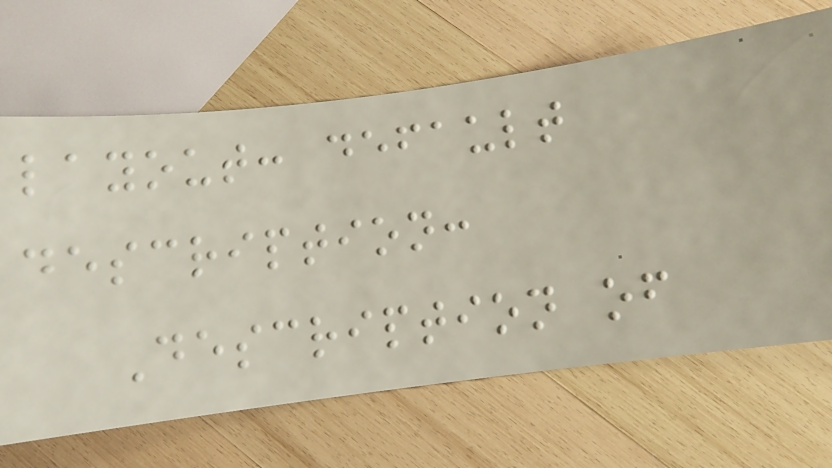layout: default
description:
Description of
